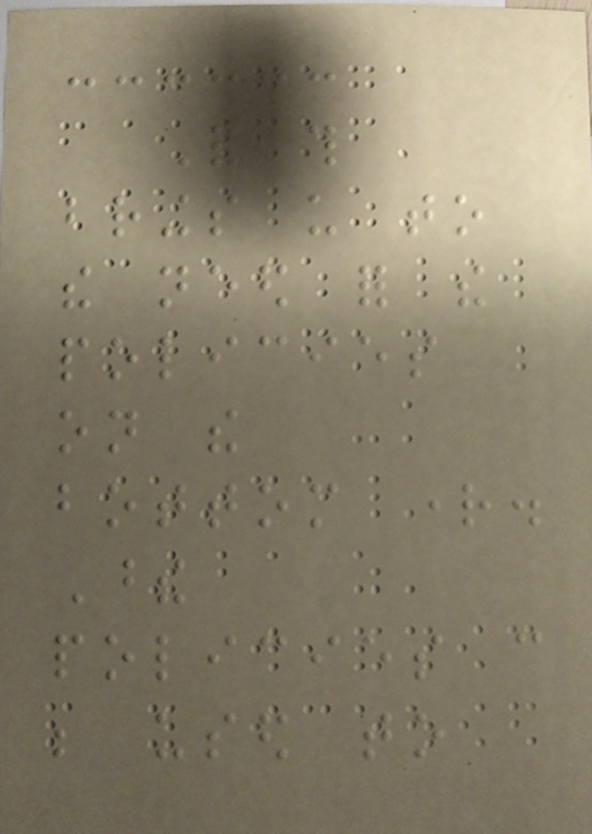And this
brings us to
the need for the
policies
on the
bottom right.
These
policies can
be used to
